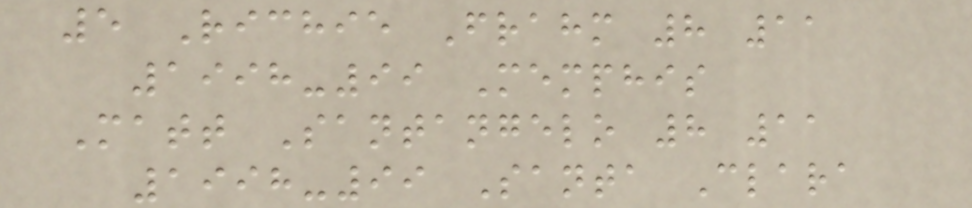5 Richie Frahm 8 11
1998-99 Memphis
Matt Santangelo 8 11
1998-99 Santa Clara
